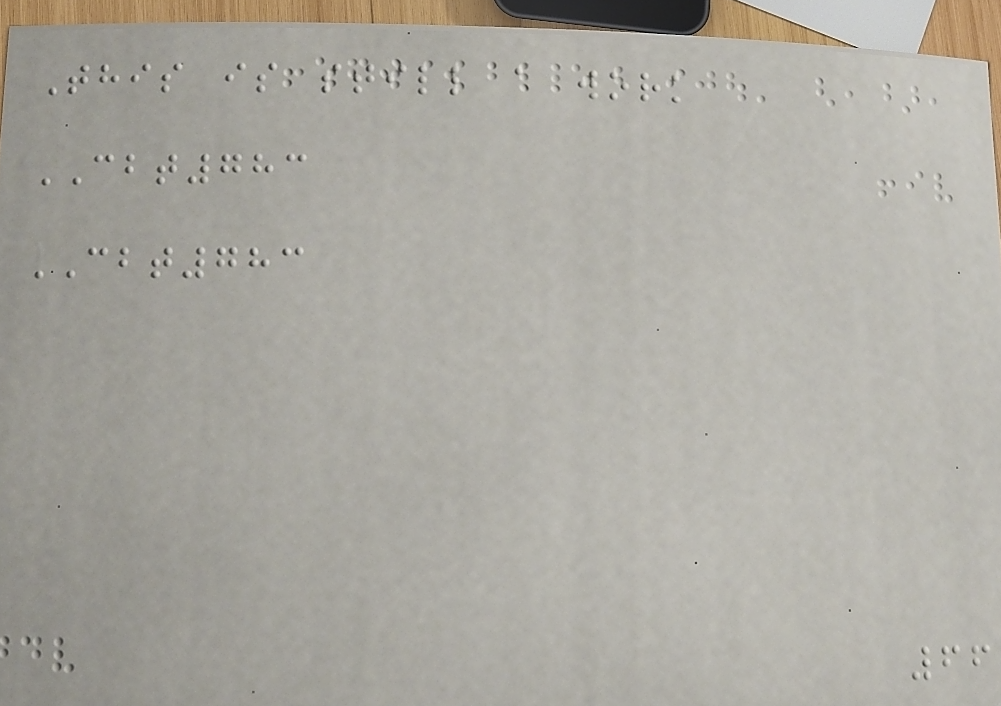This is still a work
CBT783
CBT783
66
